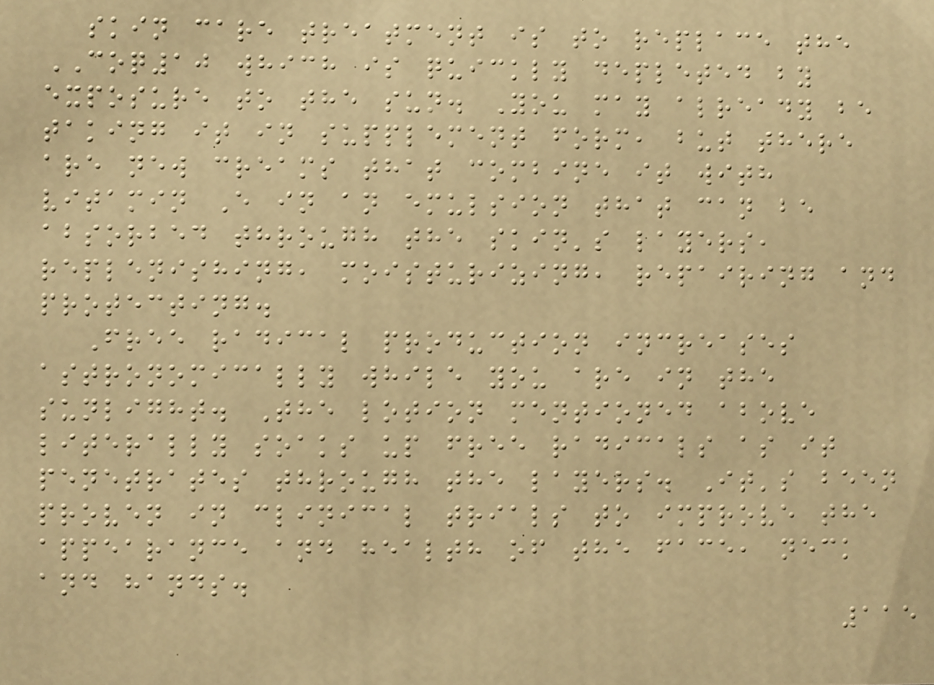skin care treatment is to replace the
COQ10 which is quickly depleted by
exposure to the sun. You may already be
taking it in supplement form, but there
are new creams that combine it with
vitamin E in an emulsion that can be
absorbed through the skin's layers,
replenishing, moisturizing, repairing and
protecting.
Free radical production increases
astronomically while you are in the
sunlight. The lotion mentioned above
literally soaks up free radicals as it
penetrates through the layers. It's been
proven in clinical trials to improve the
appearance and health of the face, neck
and hands.
115
